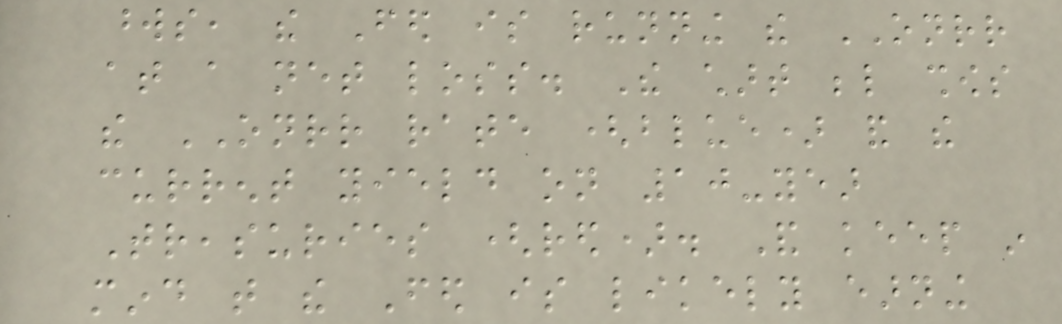words, the Fed is running the ONRR
at a net loss. The chart below shows
the ONRR rate (blue) and the
current yield on 10-year
Treasuries (red). And keep in
mind that the Fed is likely earning
